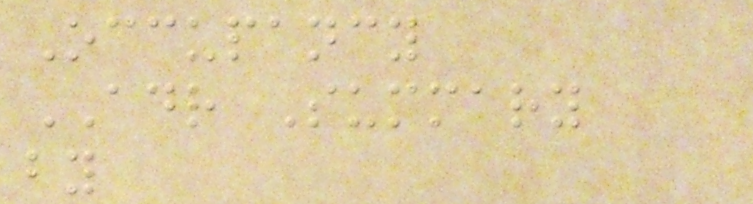Occupancy
ADR Summary
by
